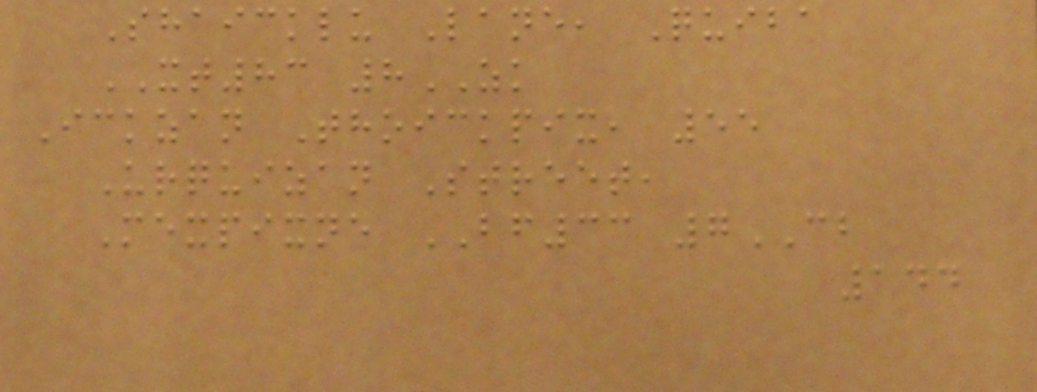Shaicklu Lane, Quiba
XT83 8ZK
Ickzan Thoickpix, 55
Urquizan Street,
Mexpixne BF33 7CB
144
